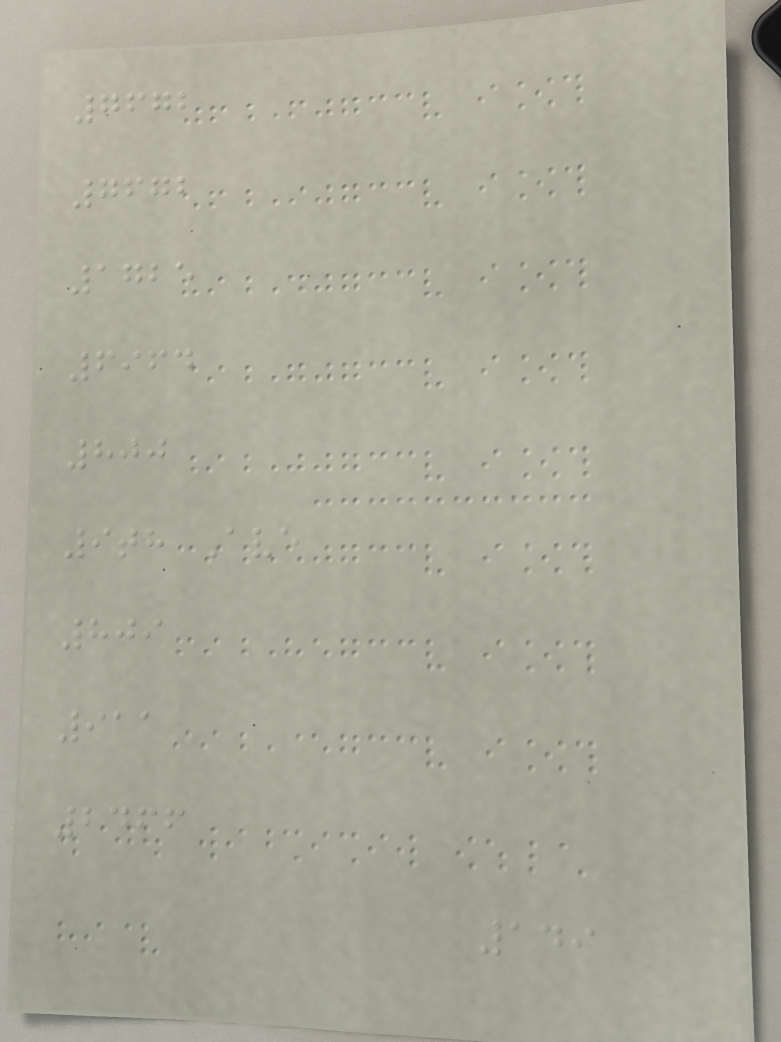7672
7672
1725
6964
800
9th Ave
809
911
2466
149
